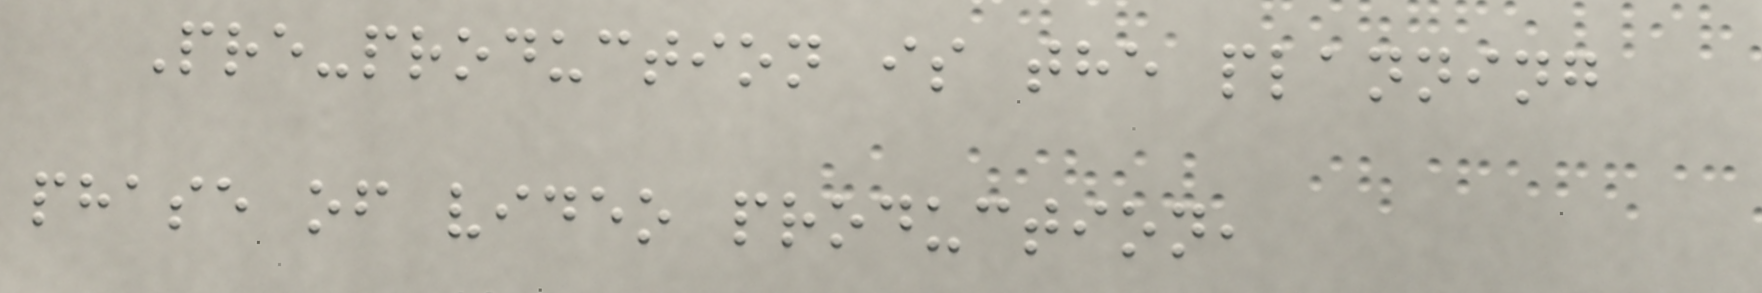Pre-production is the planning
phase of video production,
